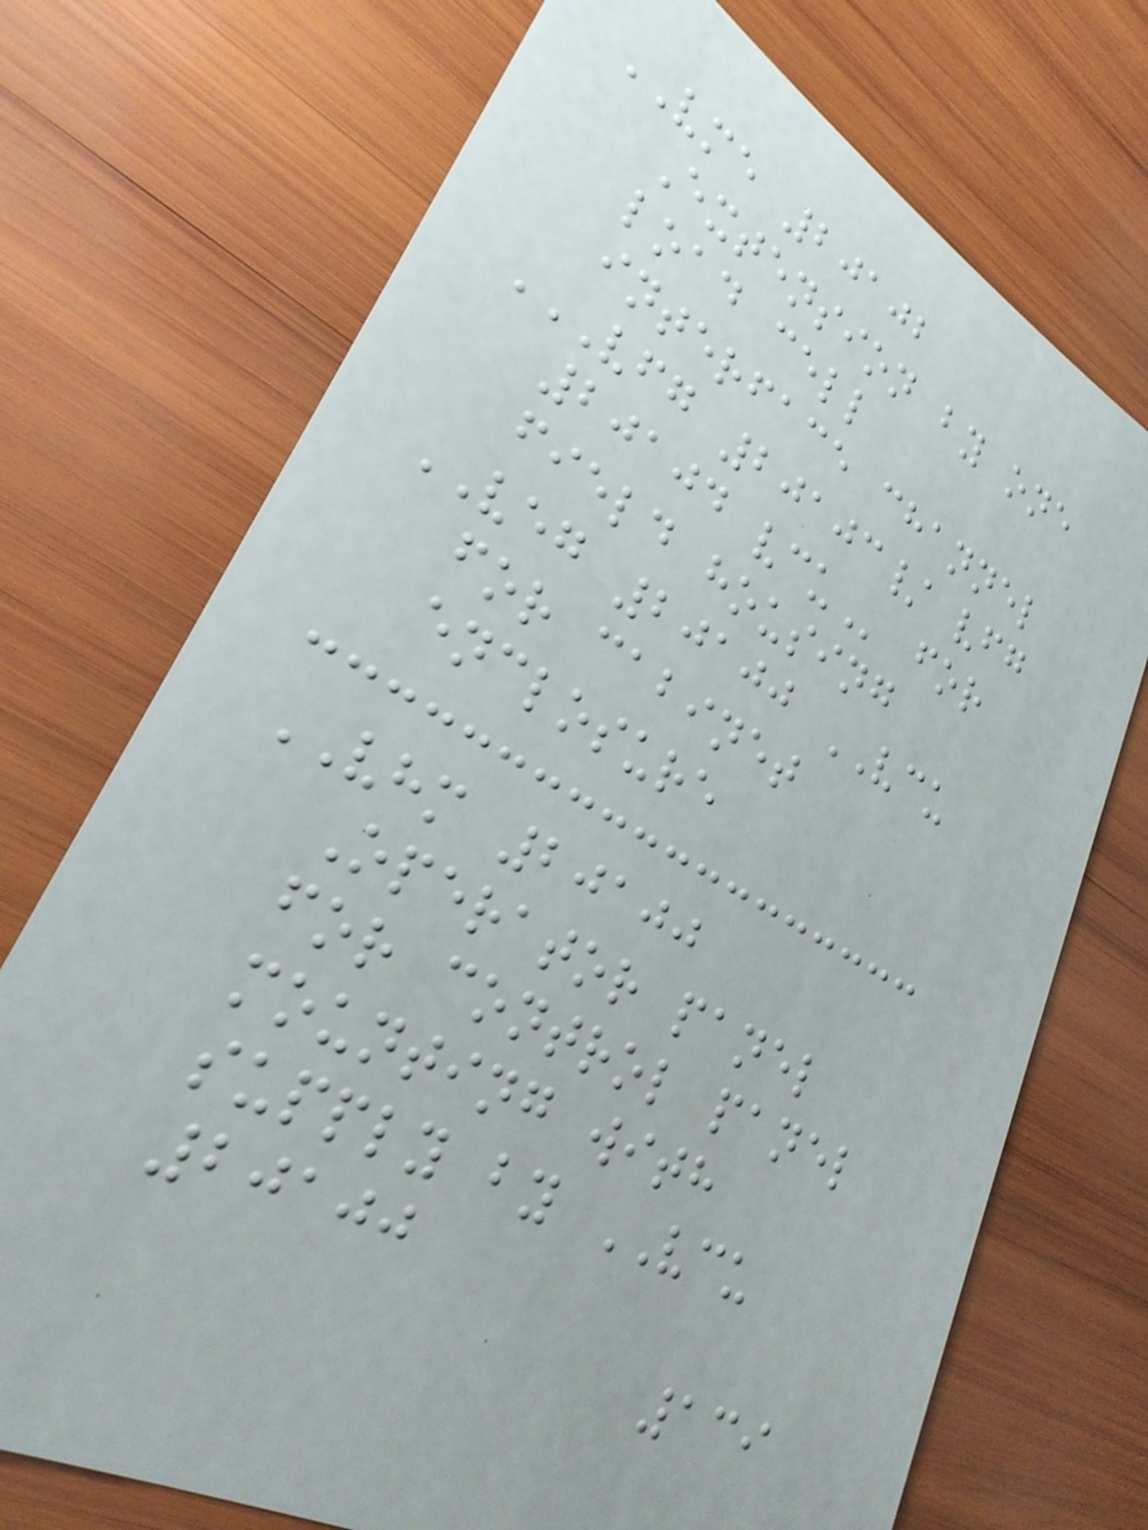VME 20102
Extension by one
load cell
interface channel
VFG 20103/ VFG
20104 VCU for
field housing
VEG 20100 VCU
for cabinet
enclosure
VHM 20100
Operator panel
for control panel
mounting with
supply by VCU
20100
139
